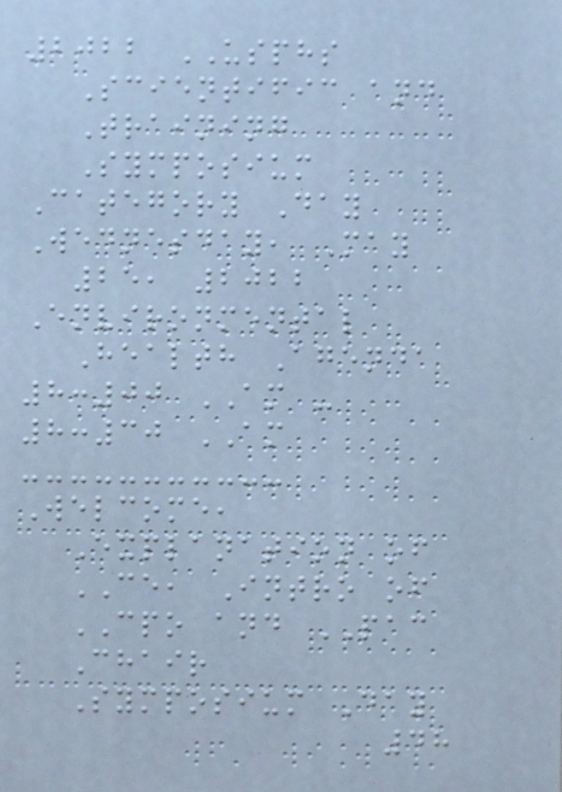2022 USPHS
Scientific and
Training
Symposium
Category Day
Wednesday, May
25, 2022
Environmental
Health Agenda
8:00 AM -
8:30 AM
Welcome,
Explanation of
CE, Intro of
CPO and PAC
Chair
Symposium Day
48
